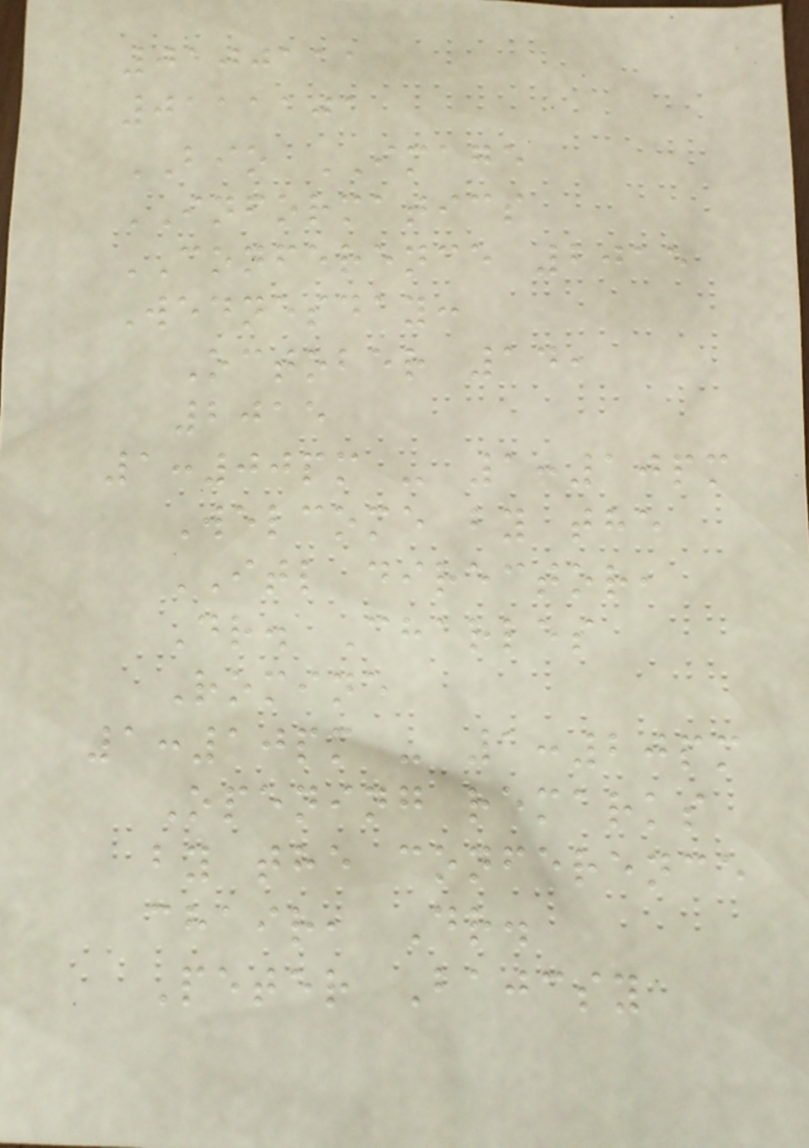0100111
0111101
BIO IMAGE
INFORMATICS
CONFERENCE 2015
Wednesday:
October 14,
2015
1:00pm - 1:10pm
Welcome by the
ITL director,
Dr. Charles
Romine
1:10pm - 1:20pm
Opening remarks
by the conference
chair, Dr.
Peter Bajcsy
